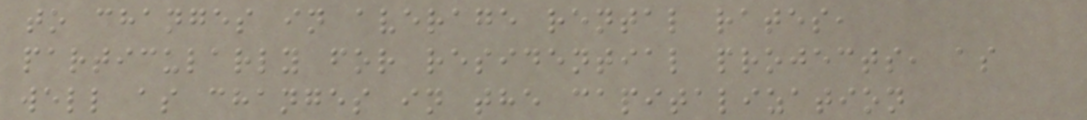to changes in average rental rates,
particularly for residential projects, as
well as changes in the capitalization
